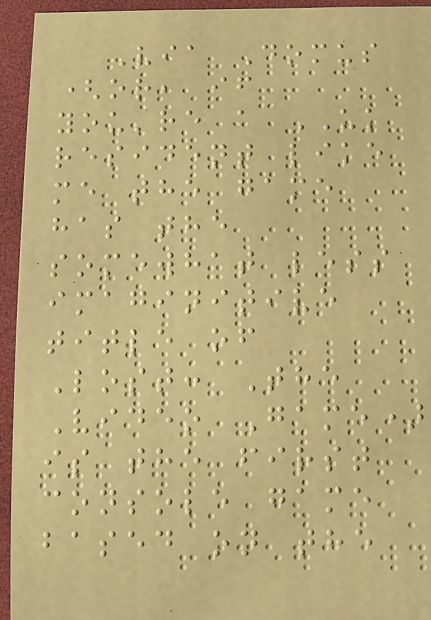Via Domus
(or, if
you're a UK
resident like
me the game
has the
somewhat less
imaginitive
title of
Lost: The
Video Game)
is the first
console game
based on the
